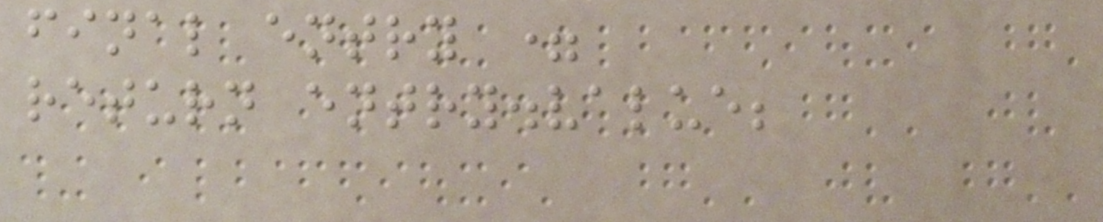final entry =
return entry.value;
